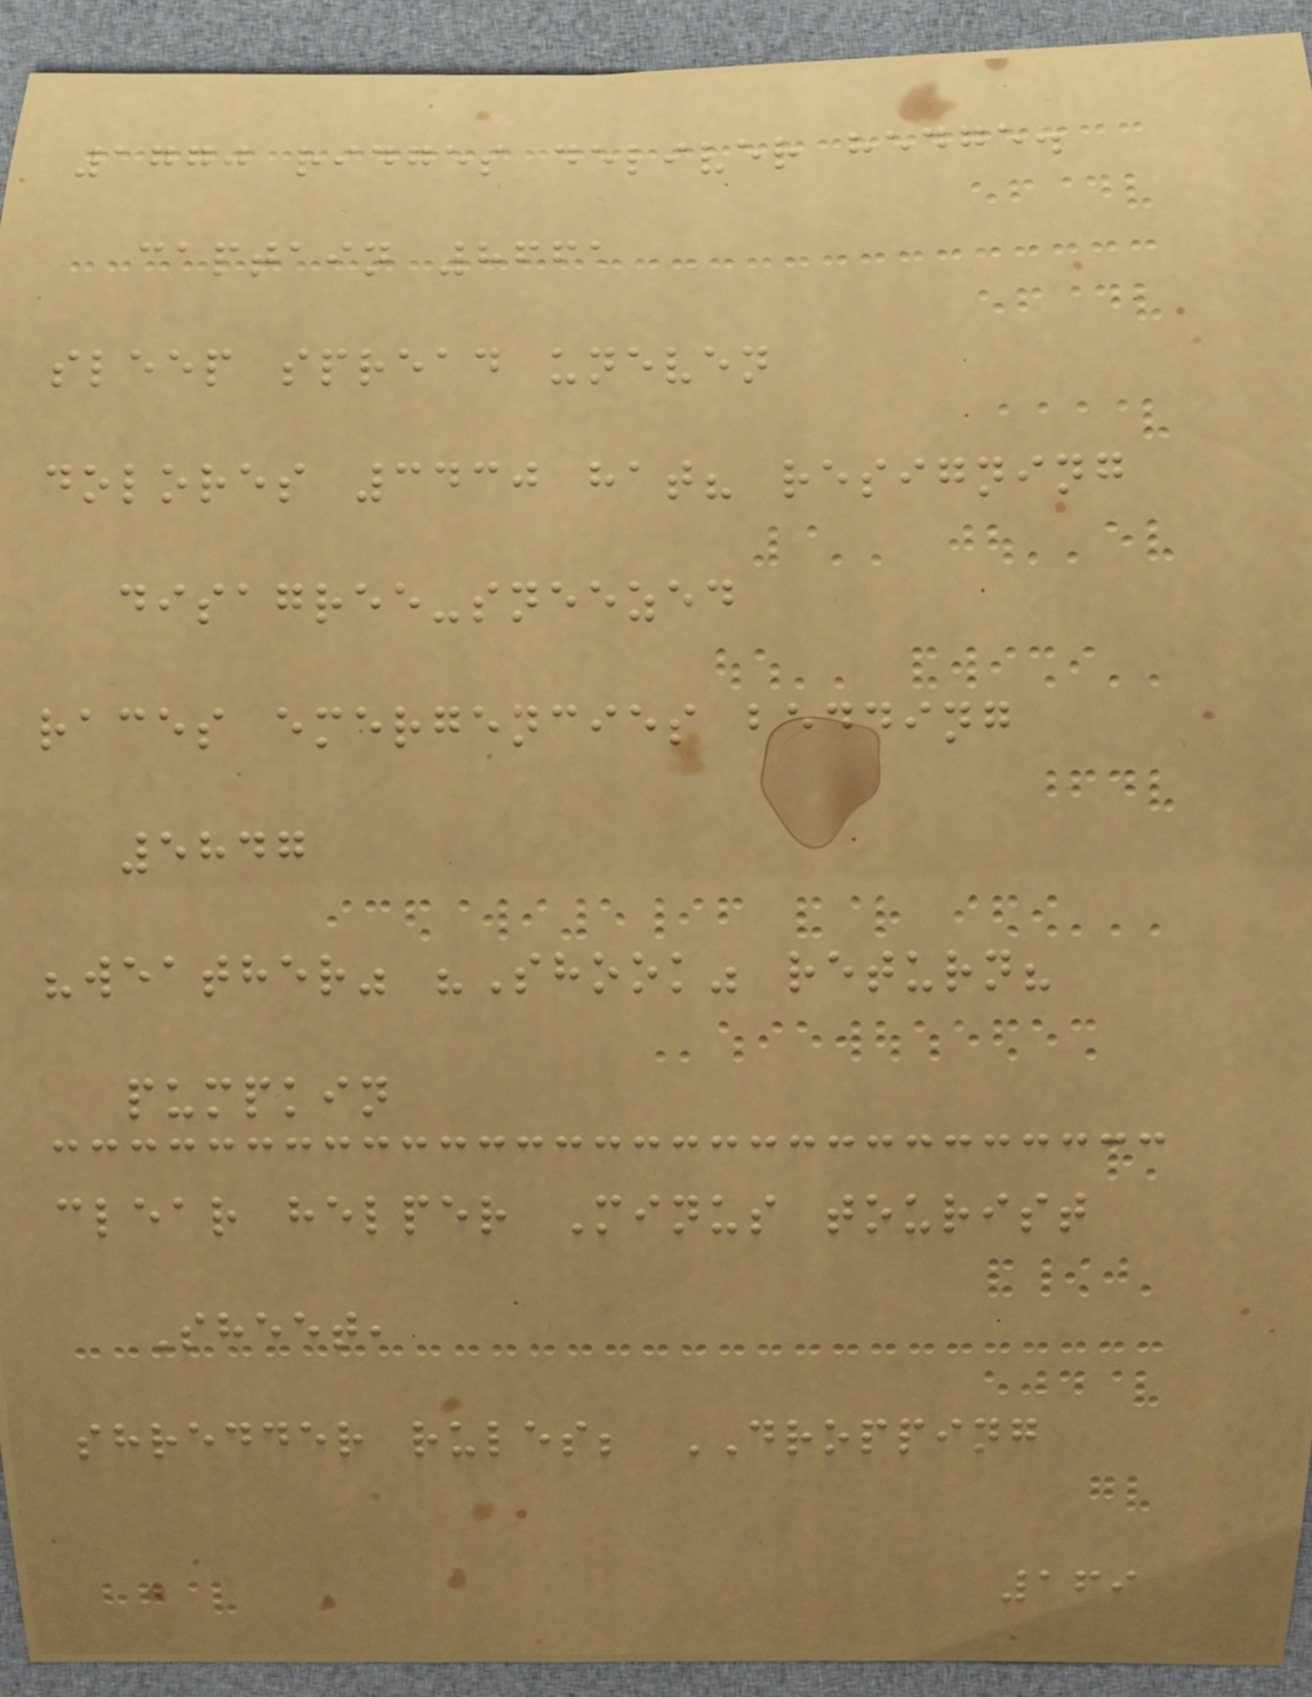1770 ridges deliver hedge.
captain 8661
sleep spread uneven
dolores 3430 hat? resigning
disagree-sneezed
races emergencies bedding
5847
"weather" "Shook" return?
pumpkin
clear helper Minus tourist
Sheet,
shredder rules; DROPPING
169
